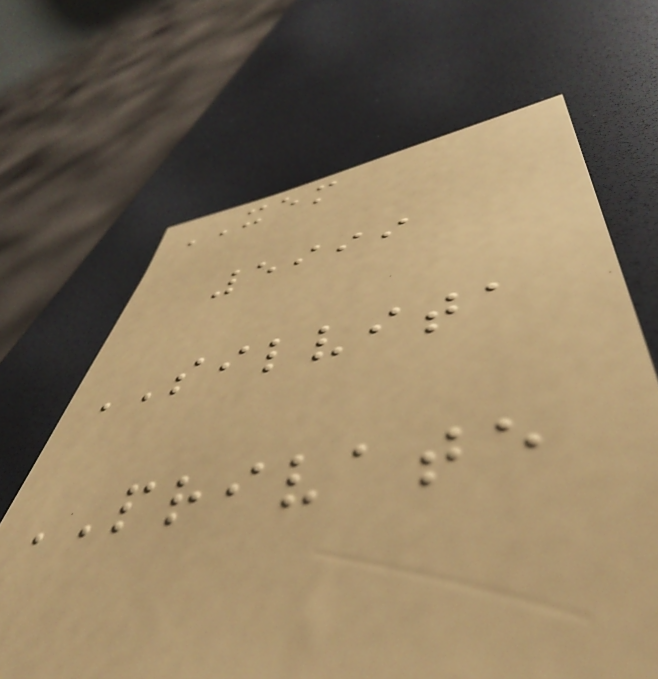XEM
5999
SILVITA
PRIVATE
